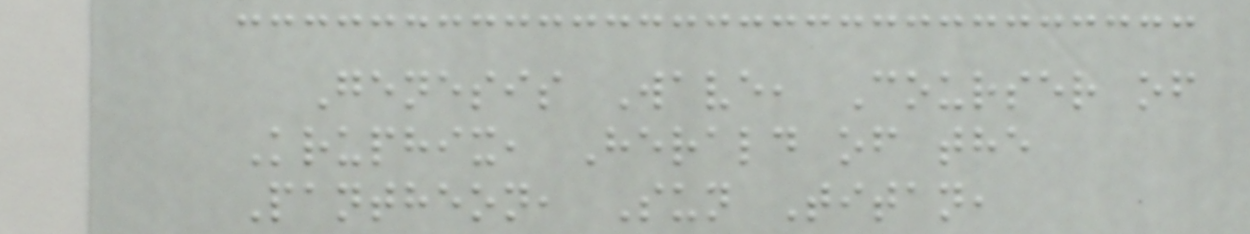Genesis Wave, Courser of
Kruphix, Herald of the
Pantheon, Sun Titan,
